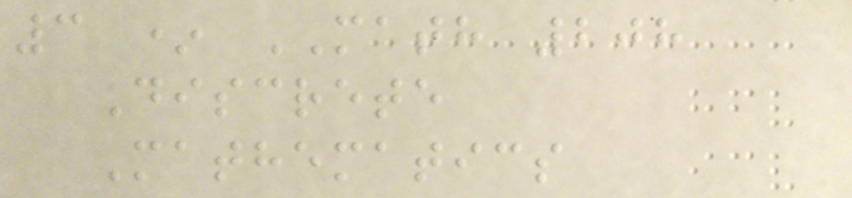3 * MATH 208
Discrete
Mathematics
